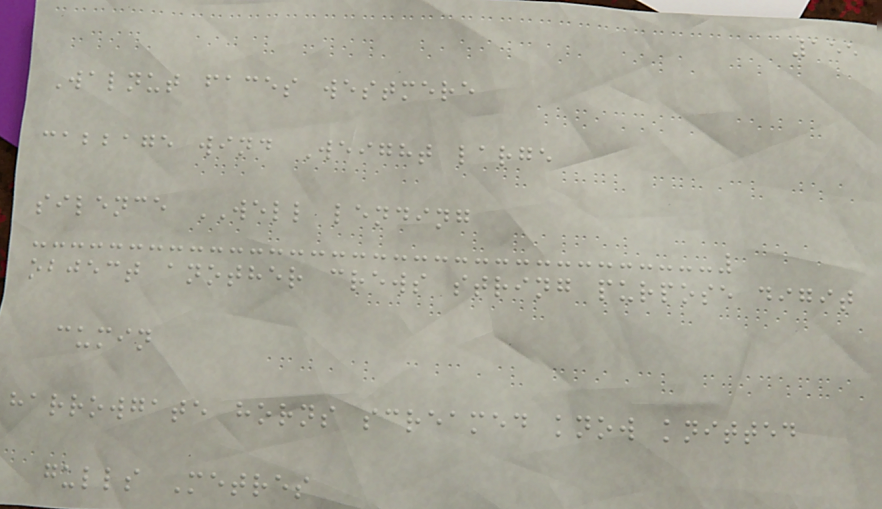155
Walnut faces westmere
cabbage wind Weight large
silence WELL lending
object another crews string purpose digit
cumin
harrowgate horns screamed know knitted
gulls Metres
